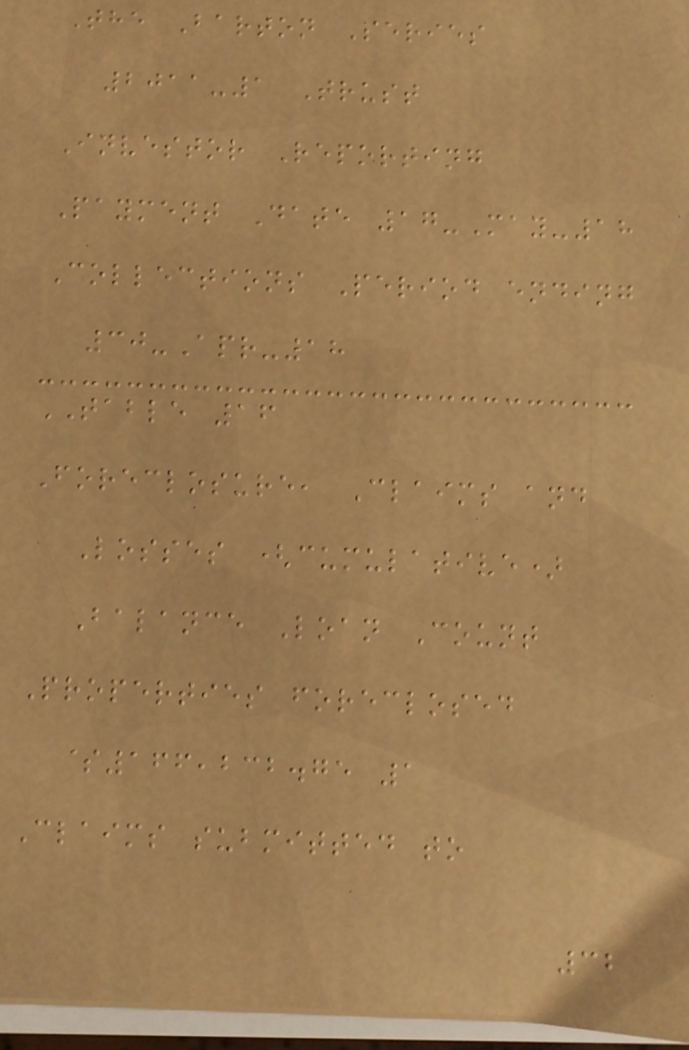The Barton Series
2011-1 Trust
Investor Reporting
Payment Date 17-May-18
Collections Period ending
30-Apr-18
TABLE 16
Foreclosure, Claims and
Losses (cumulative)
Balance Loan Count
Properties foreclosed
$166,232.75 1
Claims submitted to
32
